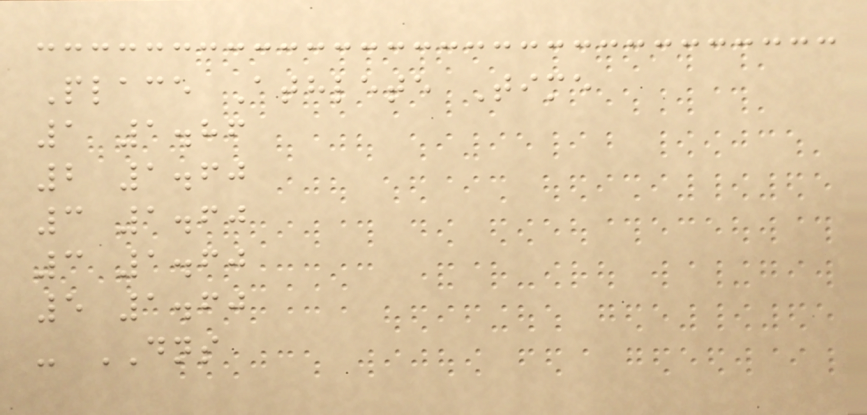Place Athlete Time
1 1.86
2 1.60
3 1.60
3 1.60
5 1.60
- DNS
